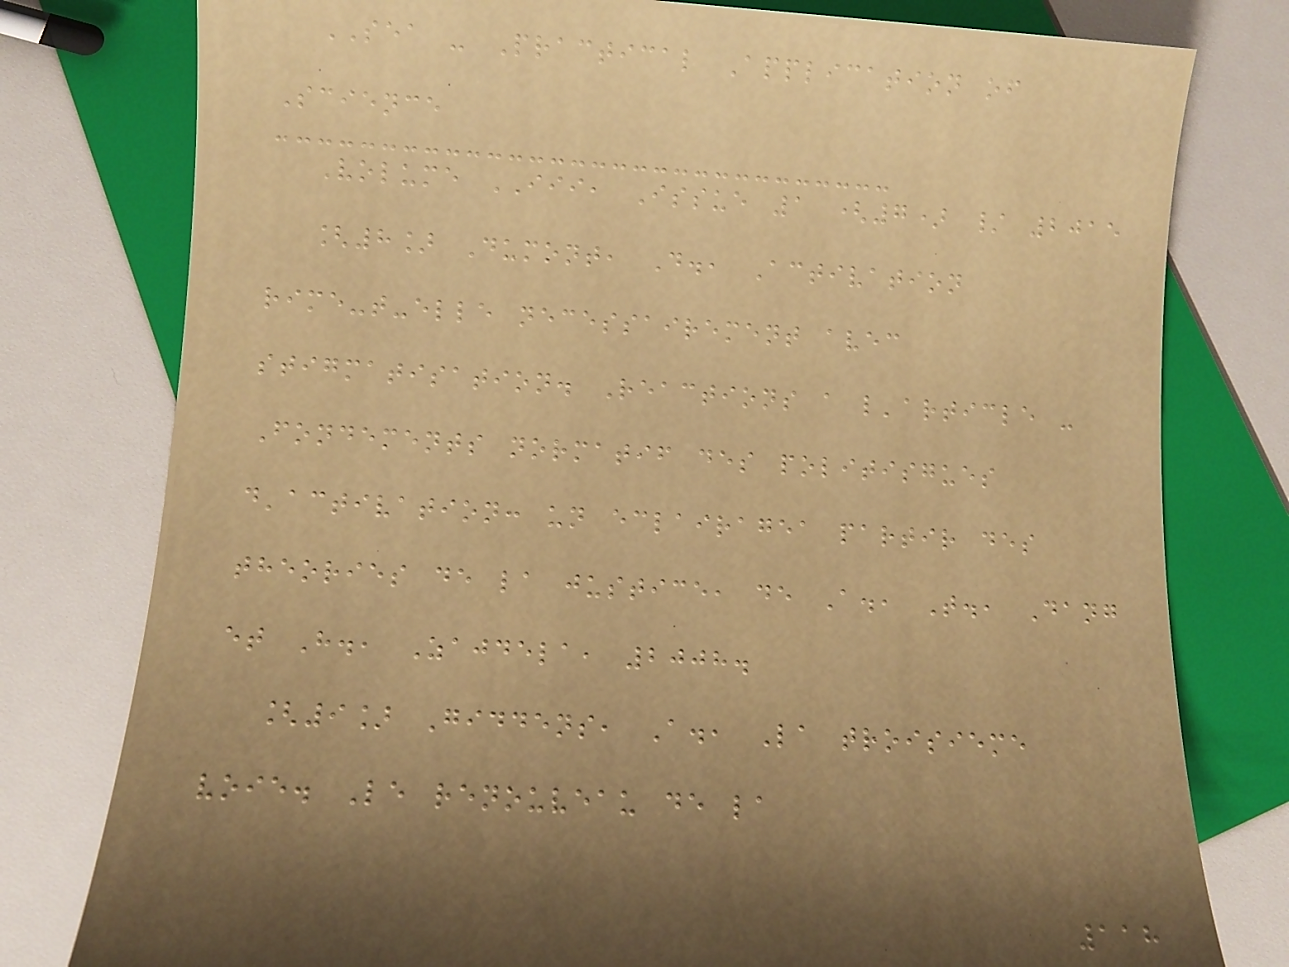SEA - Practical Application of
Science
Volume III, Issue 1 (7) / 2015
[8] Dumont, D., Activation
rime-t-elle necessairement avec
stigmatisation. Reactions a l'article -
Fondements normatif des politisgues
d'activation: un eclairagea partir des
theories de la justice, de A., T., Dang
et H., Zajdela, 2008.
[9] Giddens, A., La troisieme
voie. Le renouveau de la
118
